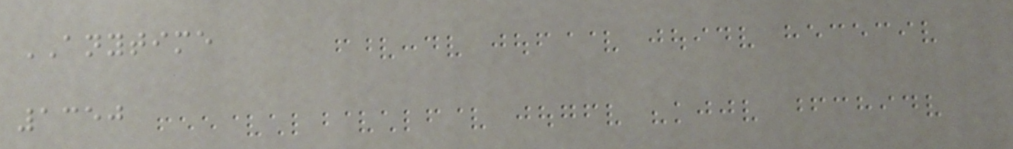ANYTIME
1350
